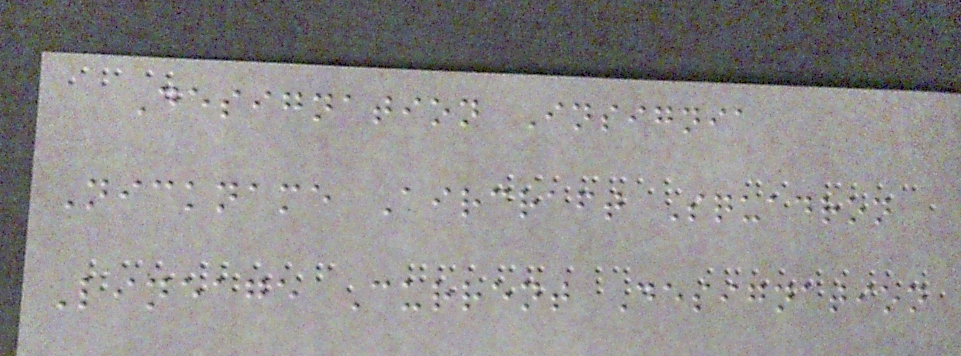Designation Insignia
Nickname Aircraft Squadron
Lineage Current Designation
